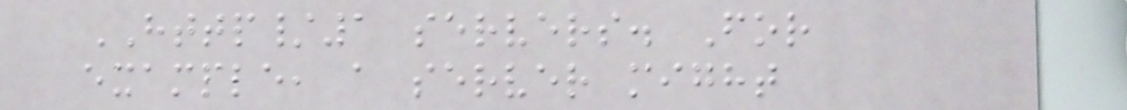HTTP/1 servers. For
example, a server might
